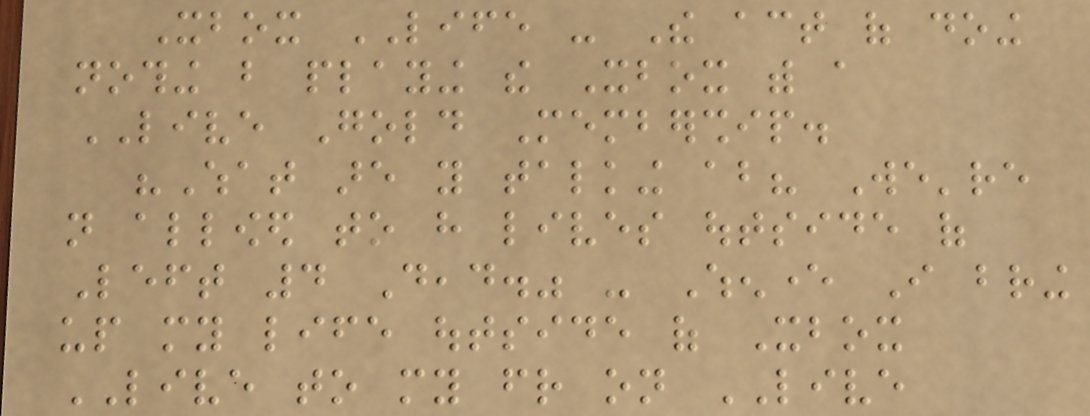Xbox LIFE - The act of doing
nothing but playing the Xbox with a
LIVE Gold Membership.
"What are you talking about? We're
not allowed to have lives outside of
Left 4 Dead." - Whenever I bring
up my life outside of Xbox
LIVE to my friend on LIVE
